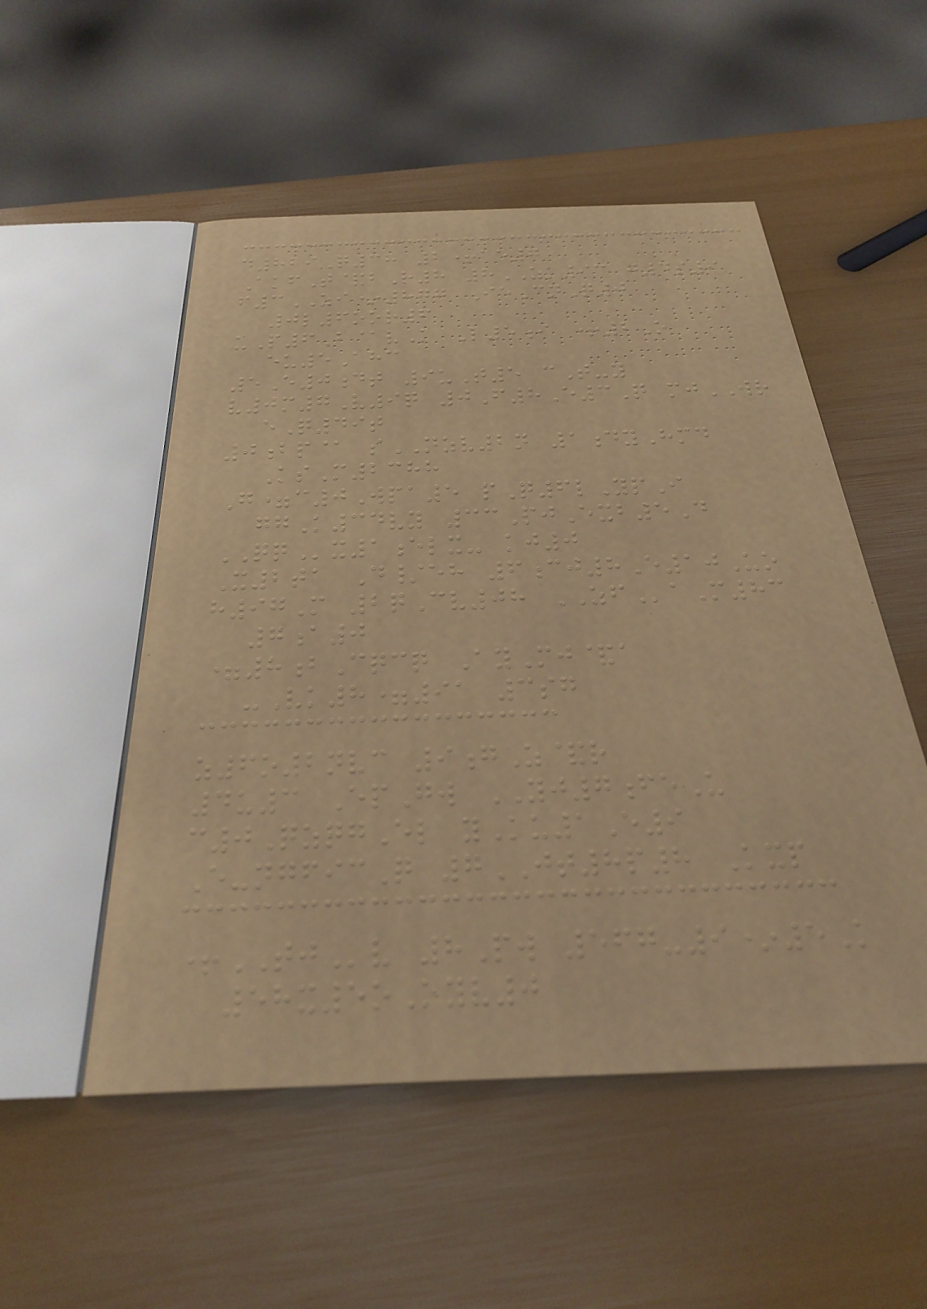d829Q38 2+ae7
AkfT&bR8 8ZK93 g4s9
f3ZI*877 IeCnQ0
0l6oor6
uP6B@vK L5i +2O
eu5Ahc
5E0dt 9uT5 cT-y
v0m7V9q 0F8E3Q mjWR
eQ49t
0bp@ sNZV2n 1dyHmd
KsM2388
G=c0Wpa5 pQ6lYpI
ggK34vy 33PjExb5D
QQx1elx- kj0
X2ta D/eh 6cj8E10Uo
h97M 2qCv08 ZFaM83
7a0
=8bCqcq AyMj&a
-Vk8=91 3sg
z6o2nvc 9gZ&r
4u3 EpGw YJ7feU
c0QzqgEl yKu1E9
E-ngficQ 7JT8p8 Kxp
+TJv 8Pw 567-9*5K
58x5oOyv0
